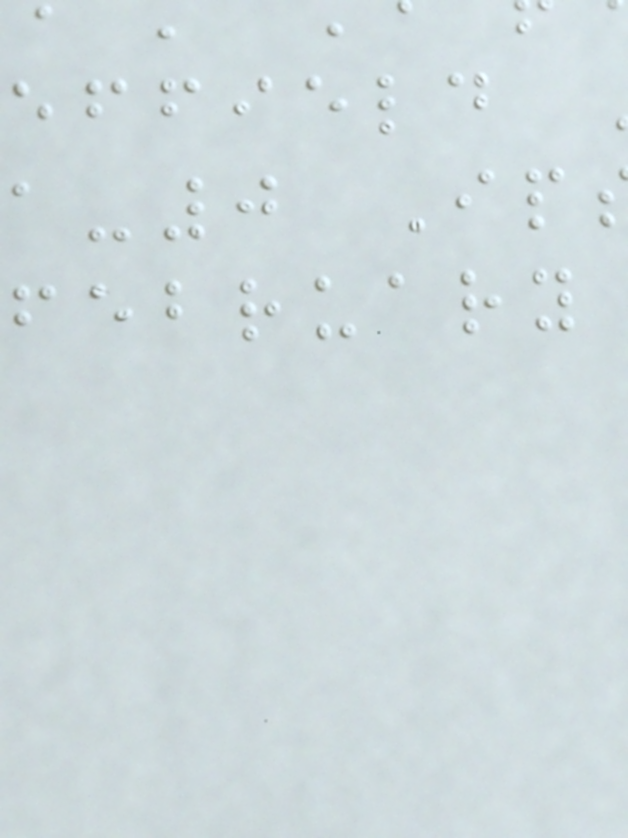effield
-0 Ip
february
